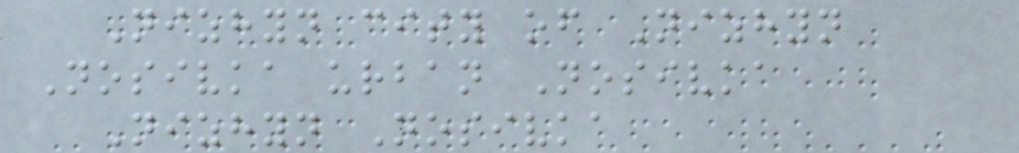Nizhyn city of Nizhyn
Nosivka urban Nosivka
Nizhyn Nosivka
